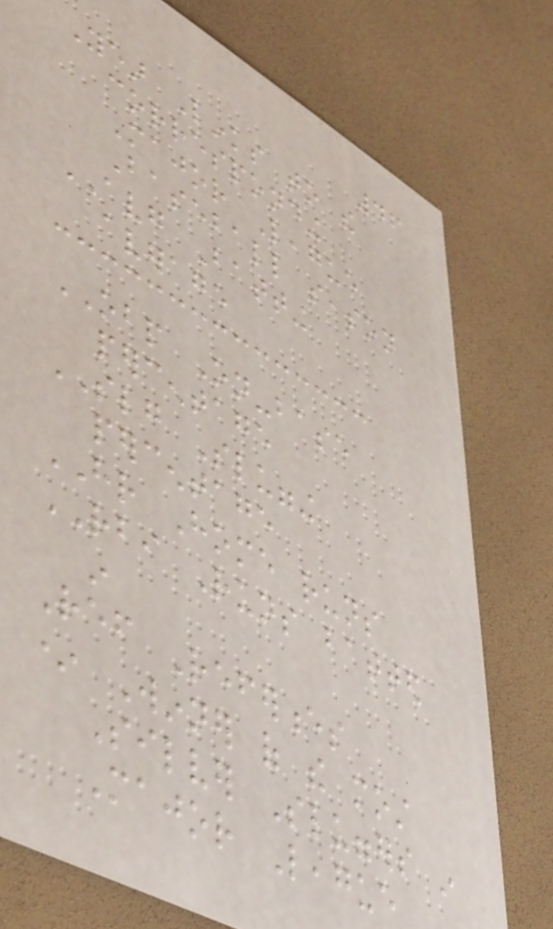46
Year Links to the
corresponding
Major League
Baseball season
AVG Batting
average
OBP On-base
percentage
SLG Slugging
percentage
HR Home runs
RBI Runs batted
in
Ref References
* Winner of the most
Silver Sluggers in
Major League
